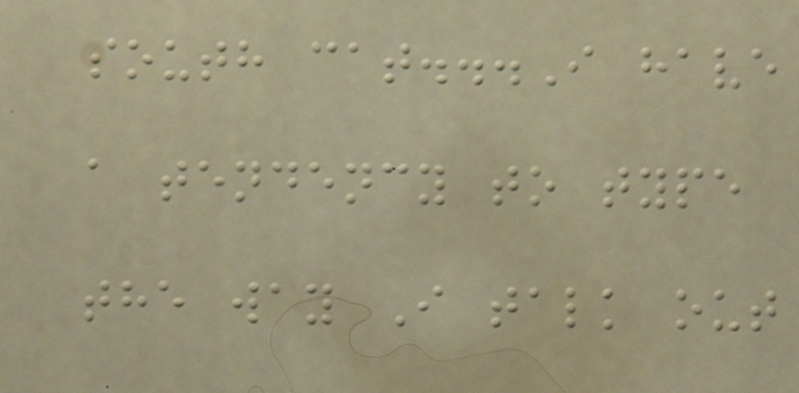south cat...I have
a tendency to type
the way I talk out
